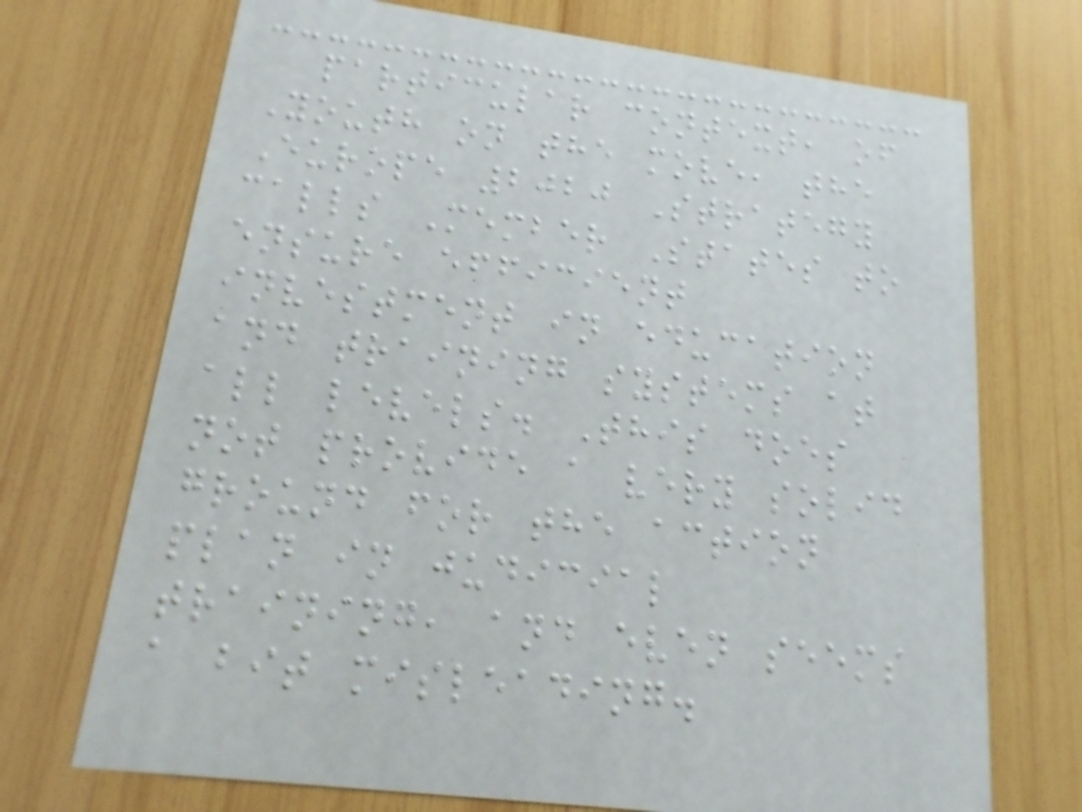particular context, of
Youth on the move, the
Europe 2020 Strategy
calls Member States to
ensure efficient
investment in education
and training systems at
all levels. This does
not provide a very solid
ground for the action
plan in judicial
training, and even seems
a bit misleading.
